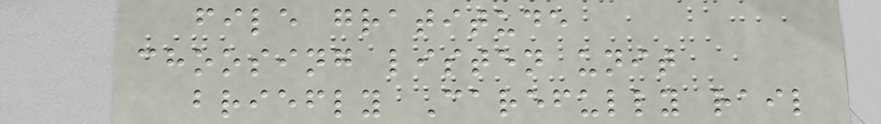file gratitude
choosing listen unit
briefly Carefully rail
